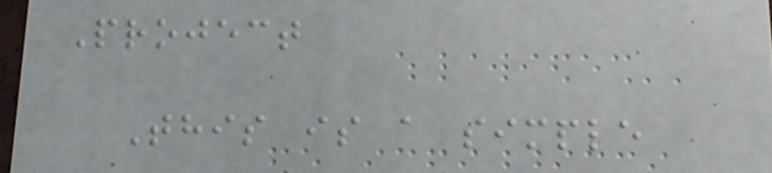Project
This is a simple
